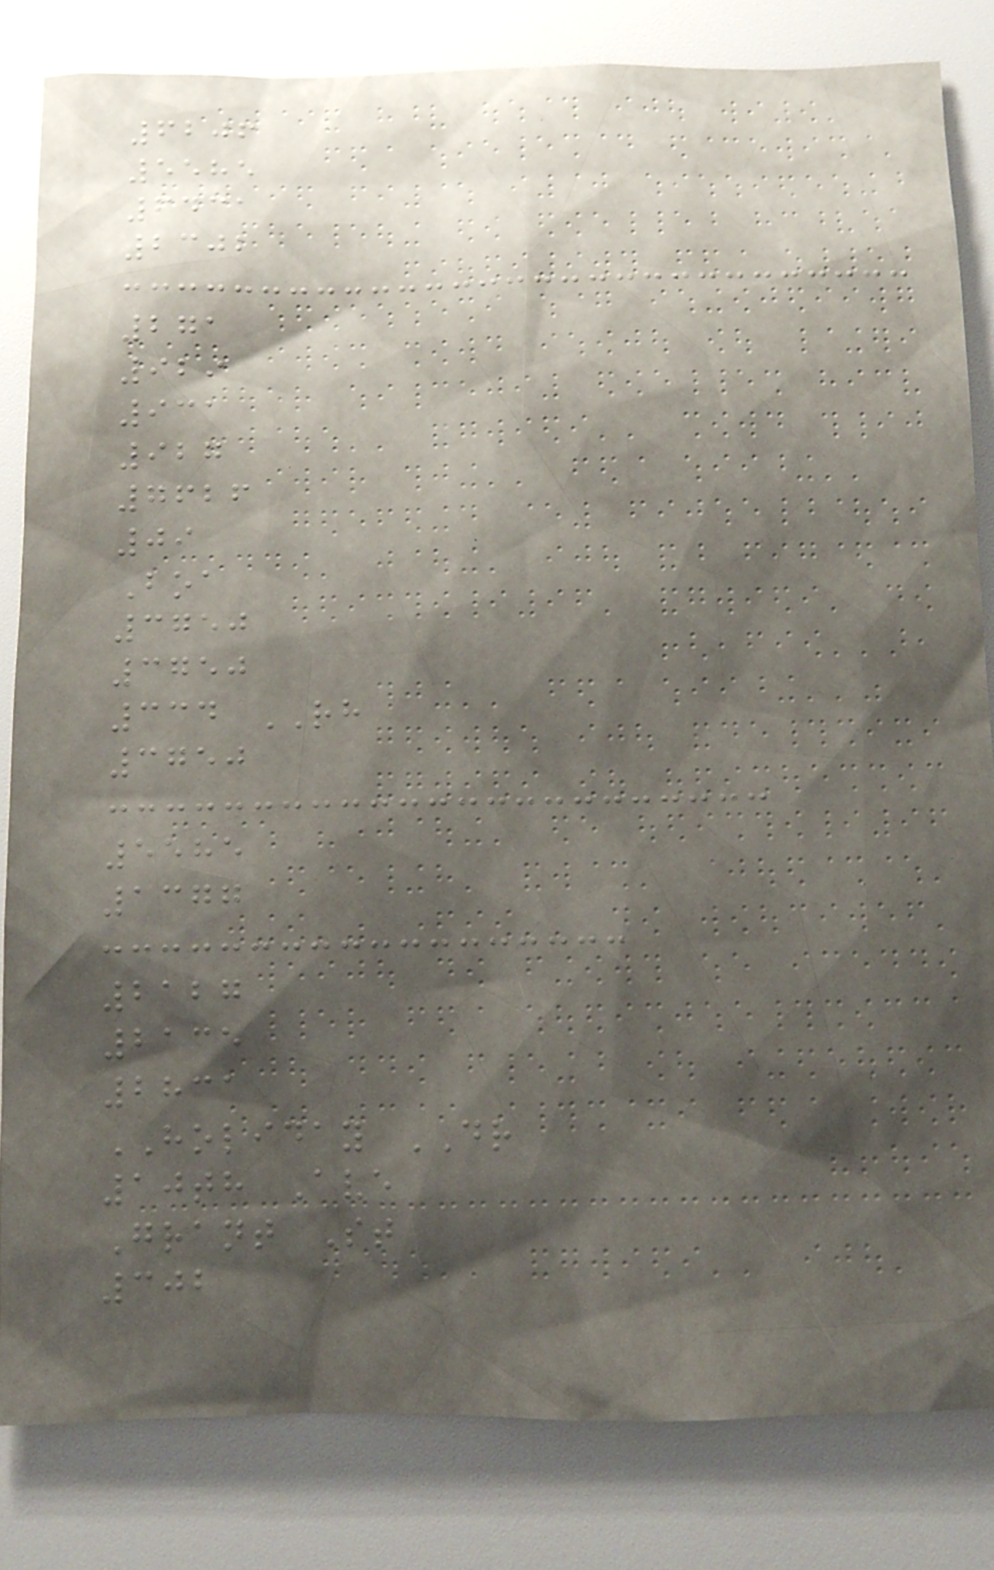6206
5585
6431
2302
271
929
931
927
7626
09
Boa
3750
3750
334 RH
3750
5585
1377
2127
2135
2831
HOLIDAY DR
10th Ave
Grant St
302
